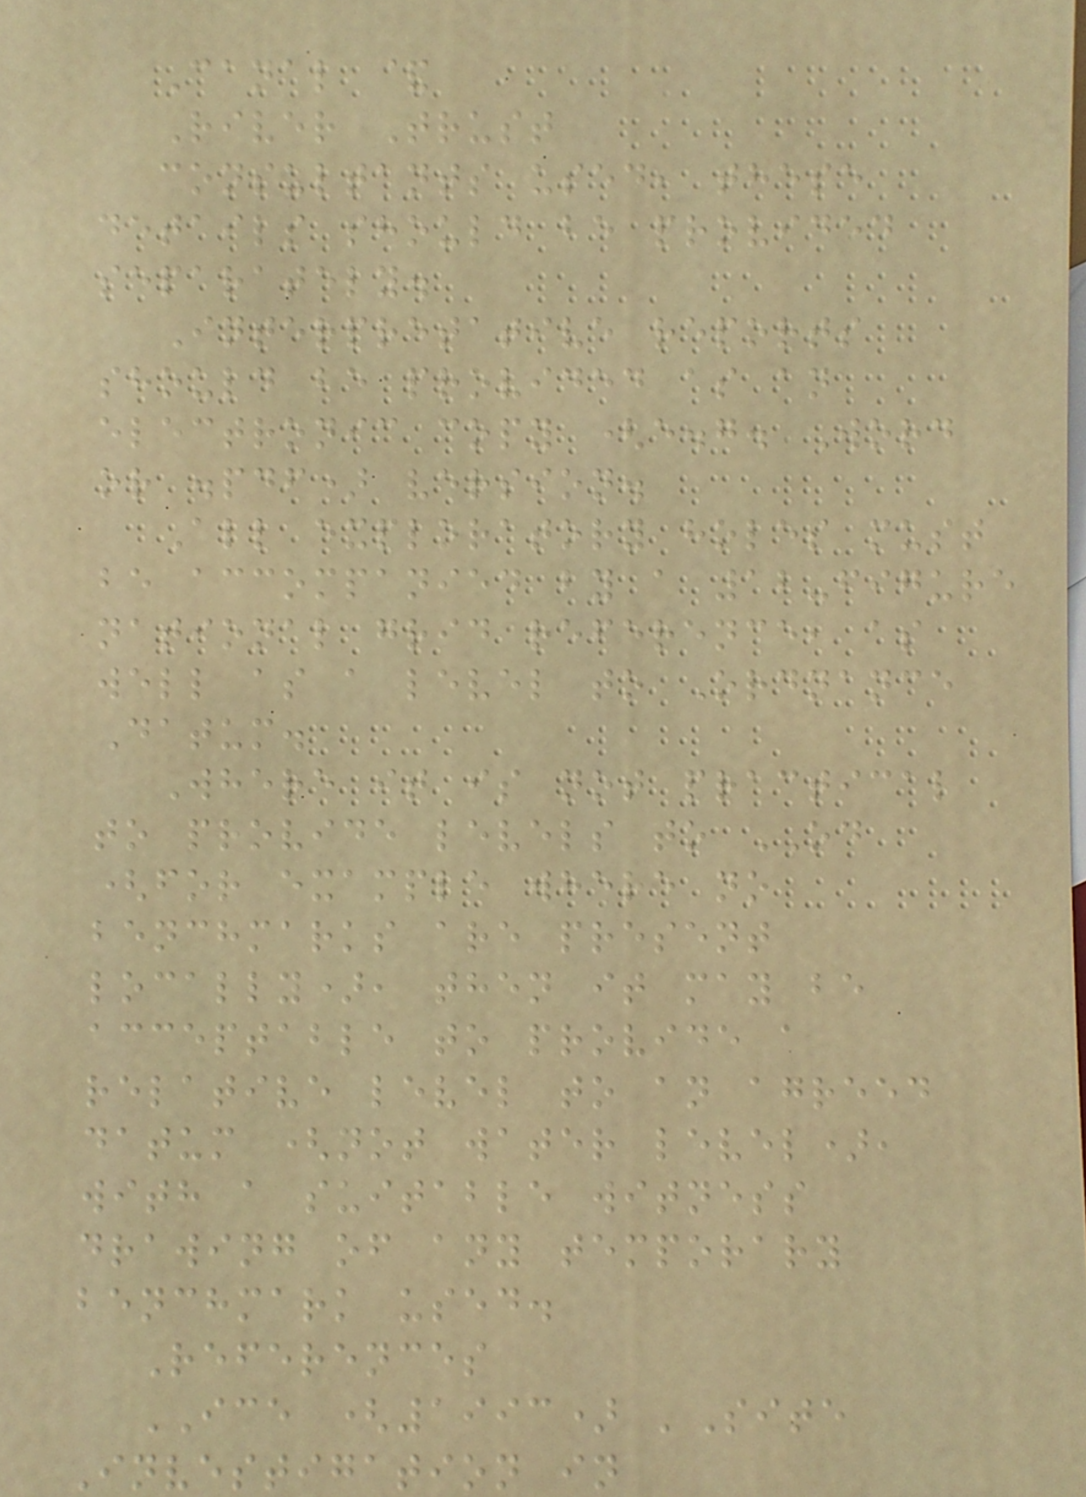Canal &
River Trust
consultants used, these
details should be provided
separately.
Interpretative reports
should be provided as an
electronic copy (e.g. Word
or .pdf) version.
All exploratory holes must
be accompanied by a 12-figure
national grid reference, as
well as a level to Ordnance
Datum.
Where it is not practical
to provide levels to OD
(for example where no
benchmarks are present
locally), then it may be
acceptable to provide a
relative level to an agreed
datum (not water level),
with a suitable witness
drawing of any temporary
benchmark used.
References
ICE (1993) 'Site
Investigation in
